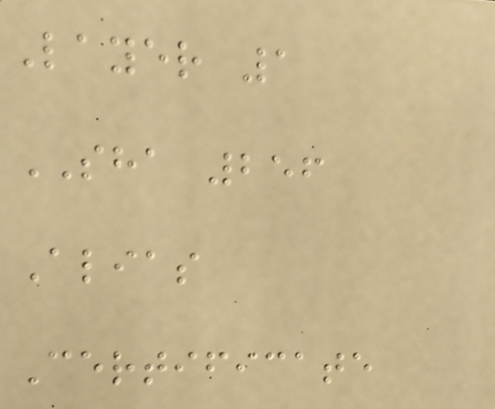Layer 1
SHA 256
Alias
Certificate
